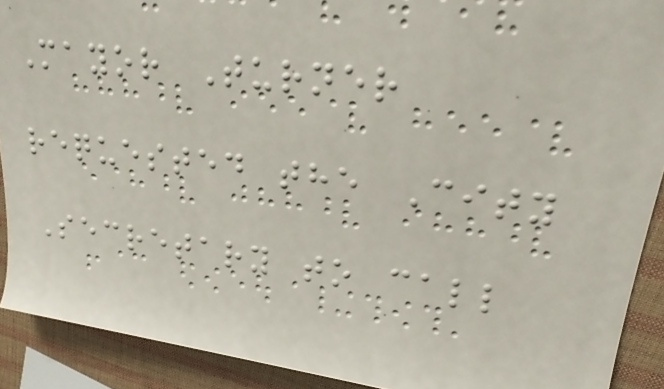Mayor Turner
requested the City
Secretary to call
